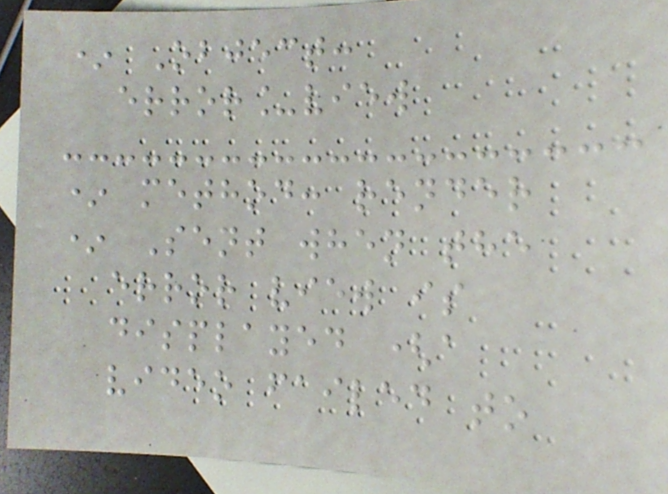* Object:
error_view
* method: render
* Sent when the
error view is
displayed (a
video failed to
